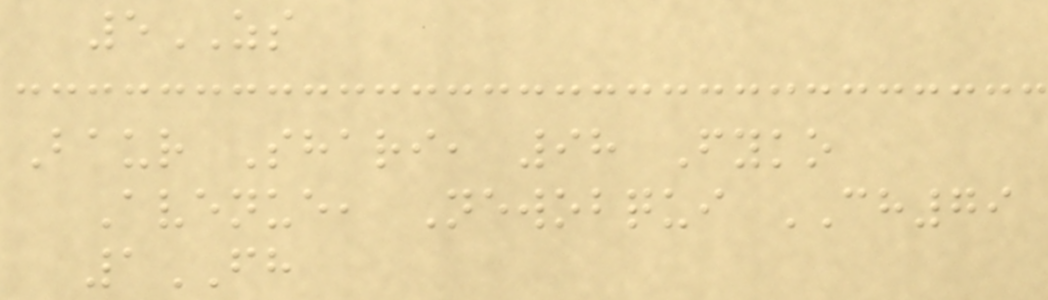5ZS
Baur Shari, 98 Fyko
Avenue, Newobqui CH79
1FH
